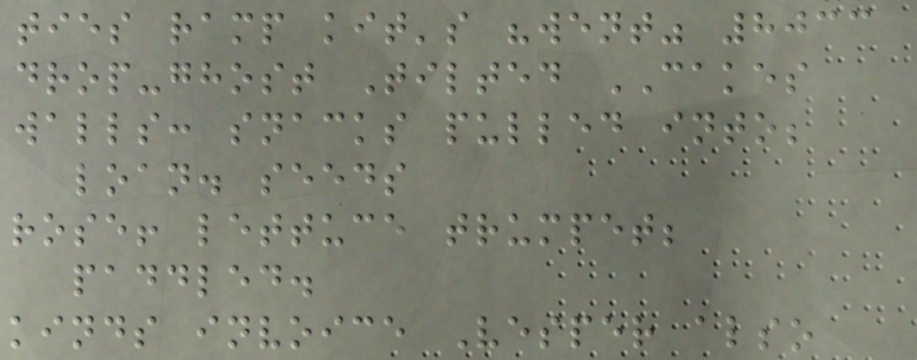ties ramp kit's "went" 8033
drop-ghost Tilted CAKES
walls: snacks pulled into;
loan. seeds
rose! lettuce trumpet;
paddled.
kinds invoice Vesper also
